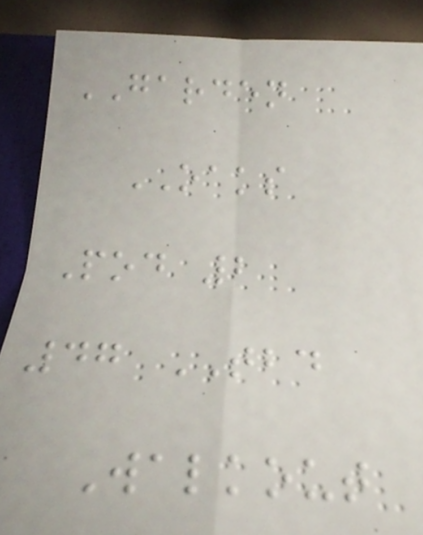GARDEN
OAKS
Pod 2
47 TBD
Walkout
